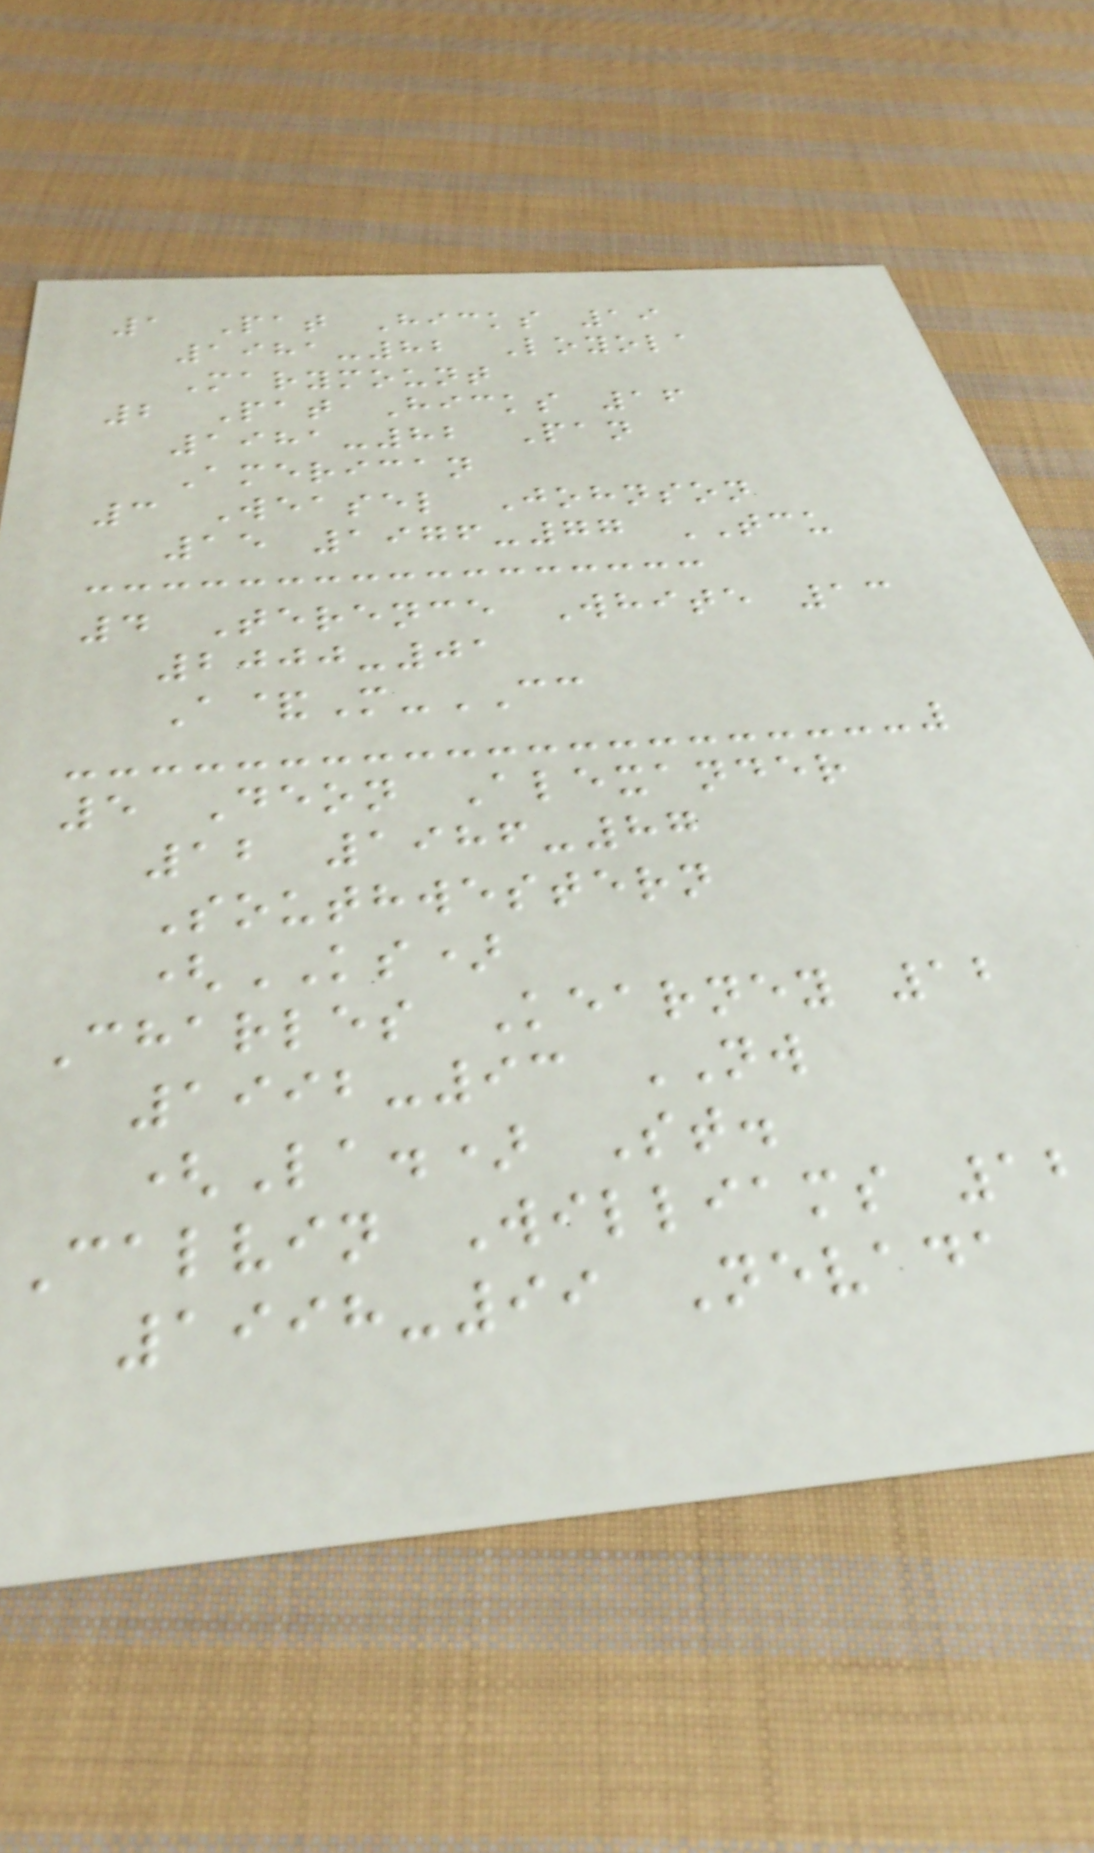1 Pat Hicks 19
1981-82 Loyola
Marymount
2 Pat Hicks 16
1981-82 Pan
American
3 Weasel Johnson
15 1976-77 TCU
4 Terence White 13
2000-01
A&M-CC
5 Deon Alexander
12 1986-87
Southwestern
(KS)
Charles Kearney 12
1992-93 NW
(La.) St.
Calvin Williams 12
1998-99 Nevada
